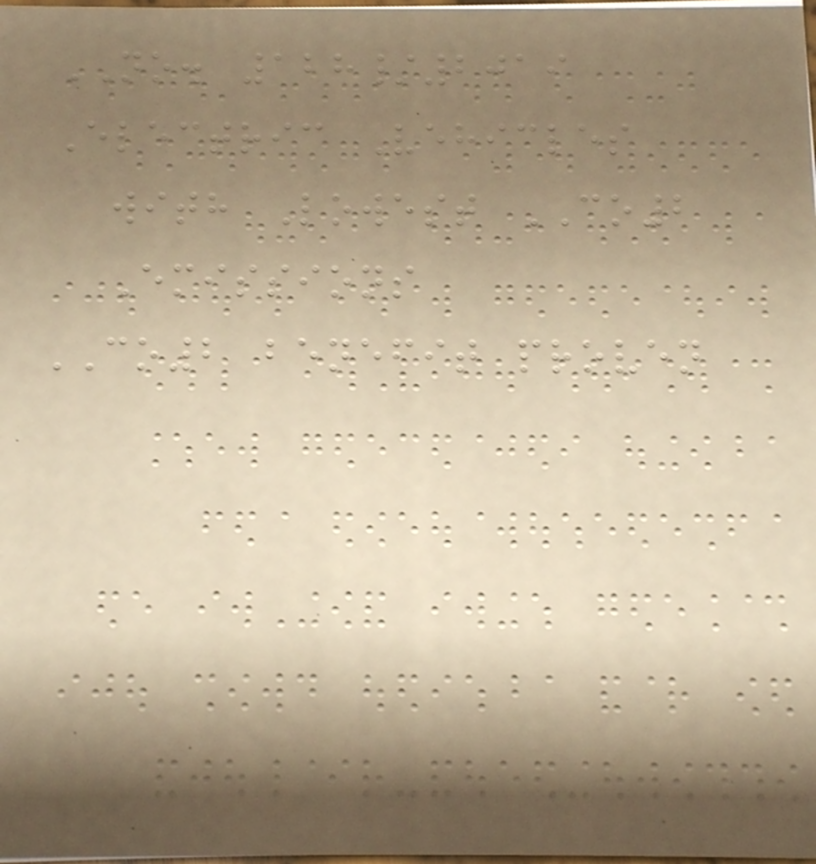NO. 128/2019
Electric Vehicles
with Lowest CO2
Emissions
CO2 benefit proven
